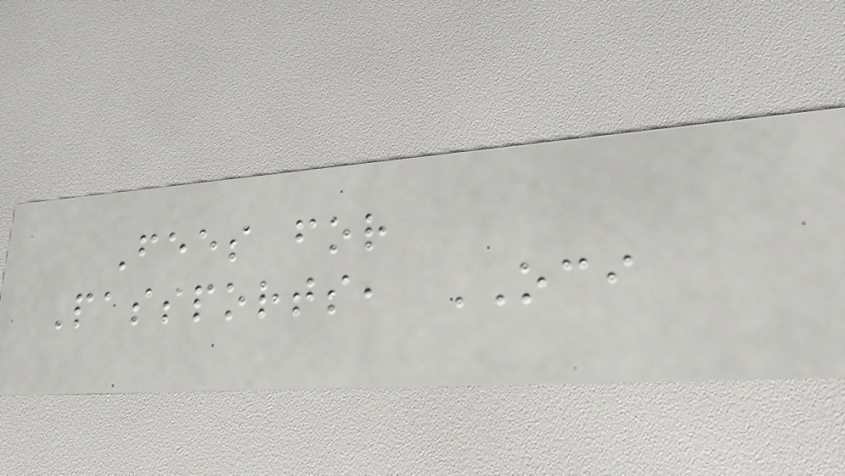Fees for
Passports, OCI
